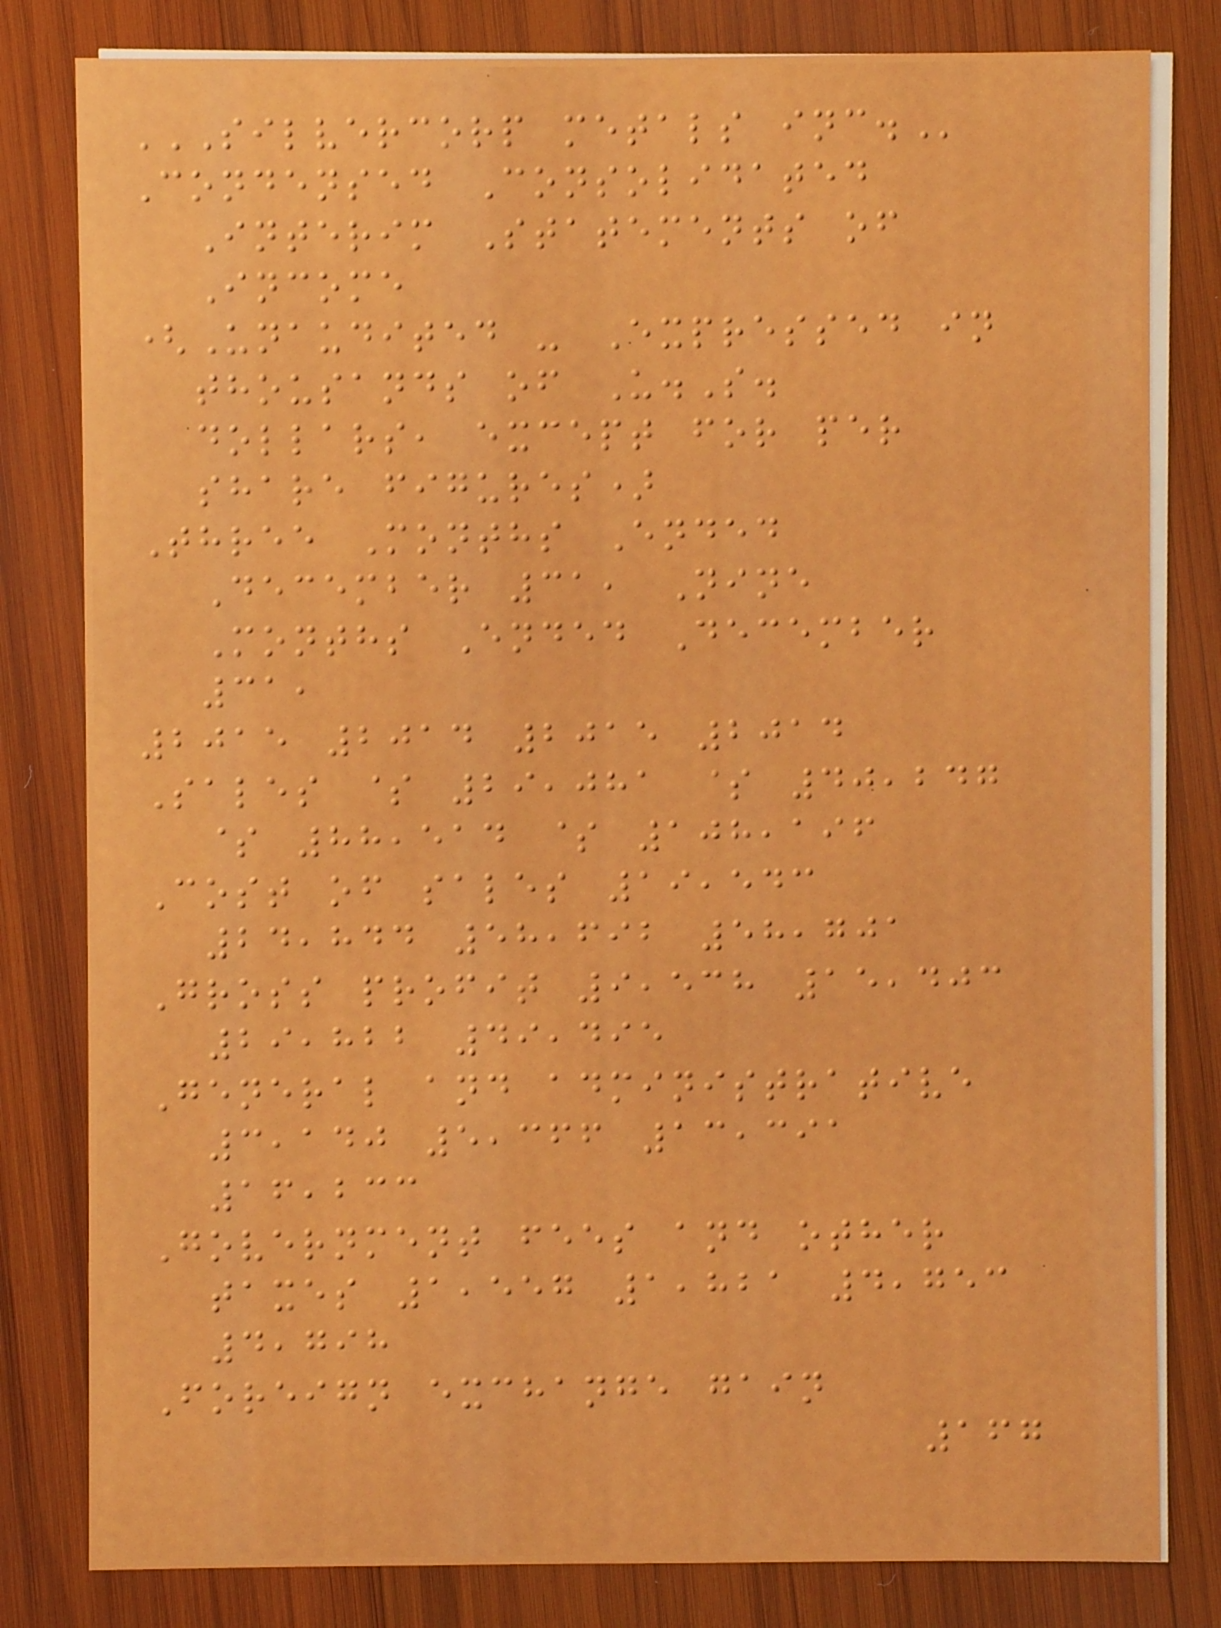SILVERCORP METALS INC.
Condensed Consolidated
Interim Statements of
Income
(Unaudited - Expressed in
thousands of U.S.
dollars, except for per
share figures)
Three Months Ended
December 31, Nine
Months Ended December
31,
2015 2014 2015 2014
Sales $ 29,081 $ 40,247
$ 88,514 $ 108,196
Cost of sales 19,543
24,844 58,692 58,701
Gross profit 9,538 15,403
29,822 49,495
General and administrative
3,140 5,366 13,391
16,233
Government fees and other
taxes 1,557 1,821 4,753
4,798
Foreign exchange gain
167
